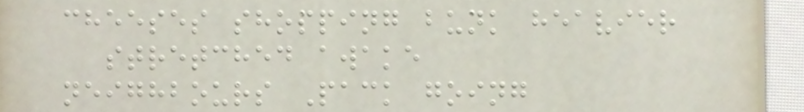cheeses shopping bunk heavier
stretched awake
neighbours Pack going
